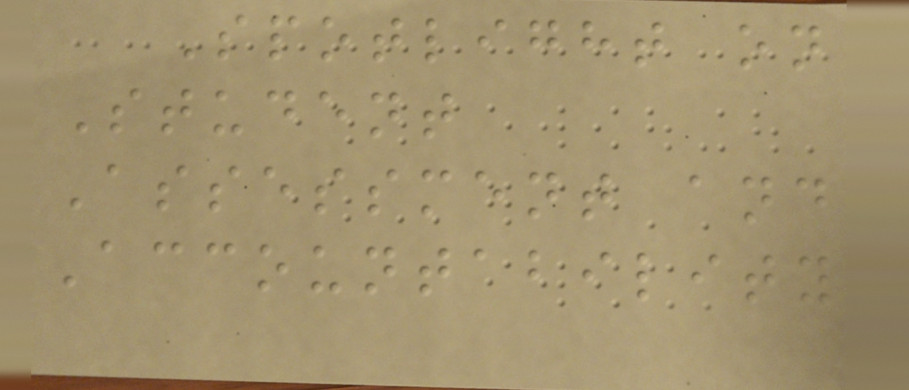Spotlight on
Student
Assessment and
Accountability
